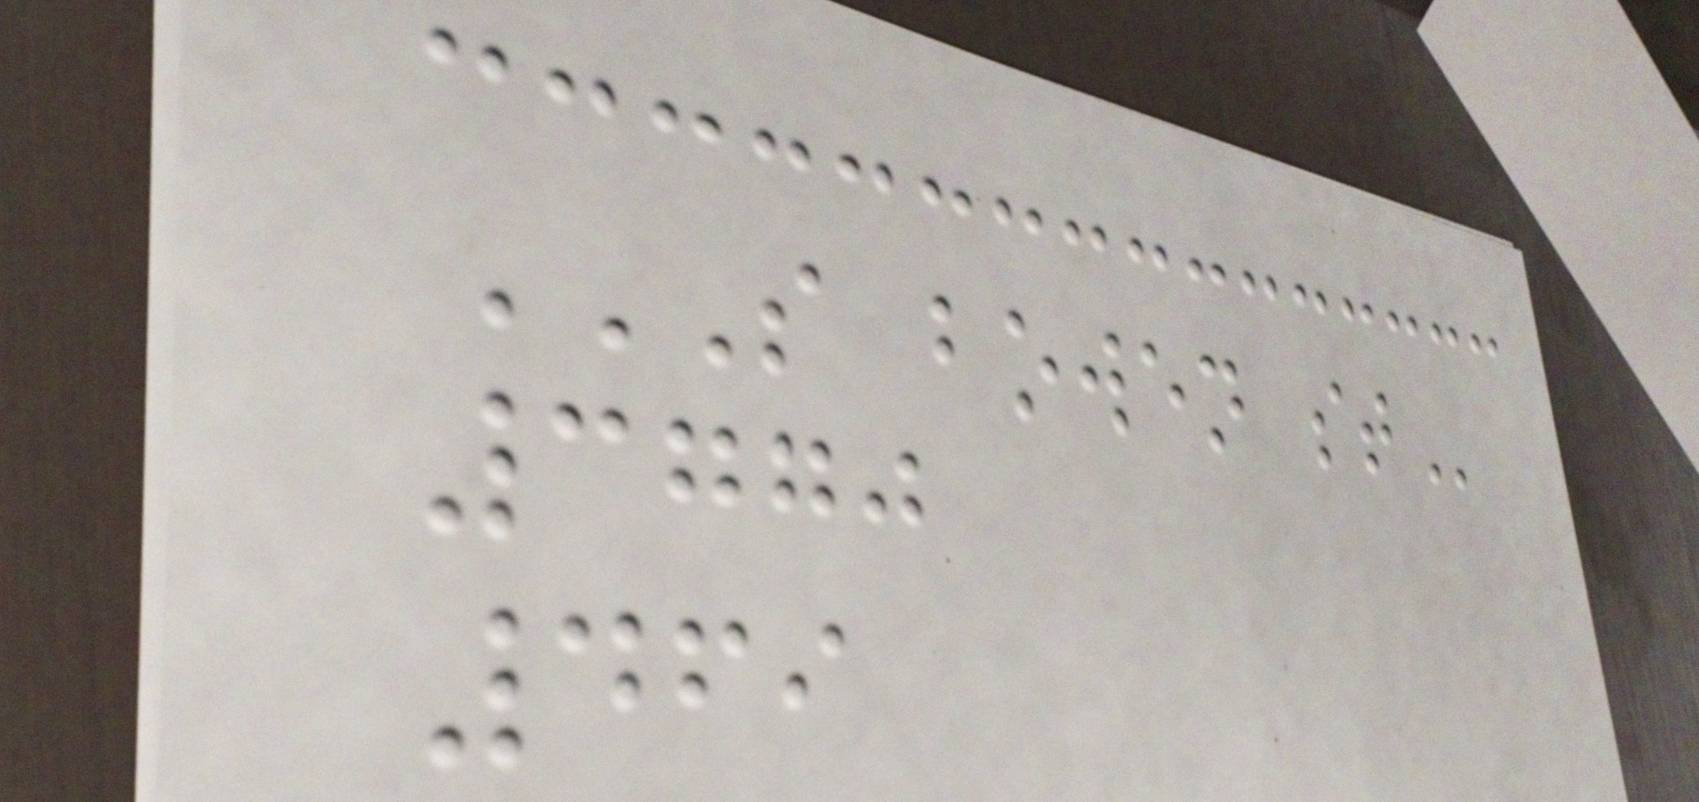S BOWEN ST
3770
469
